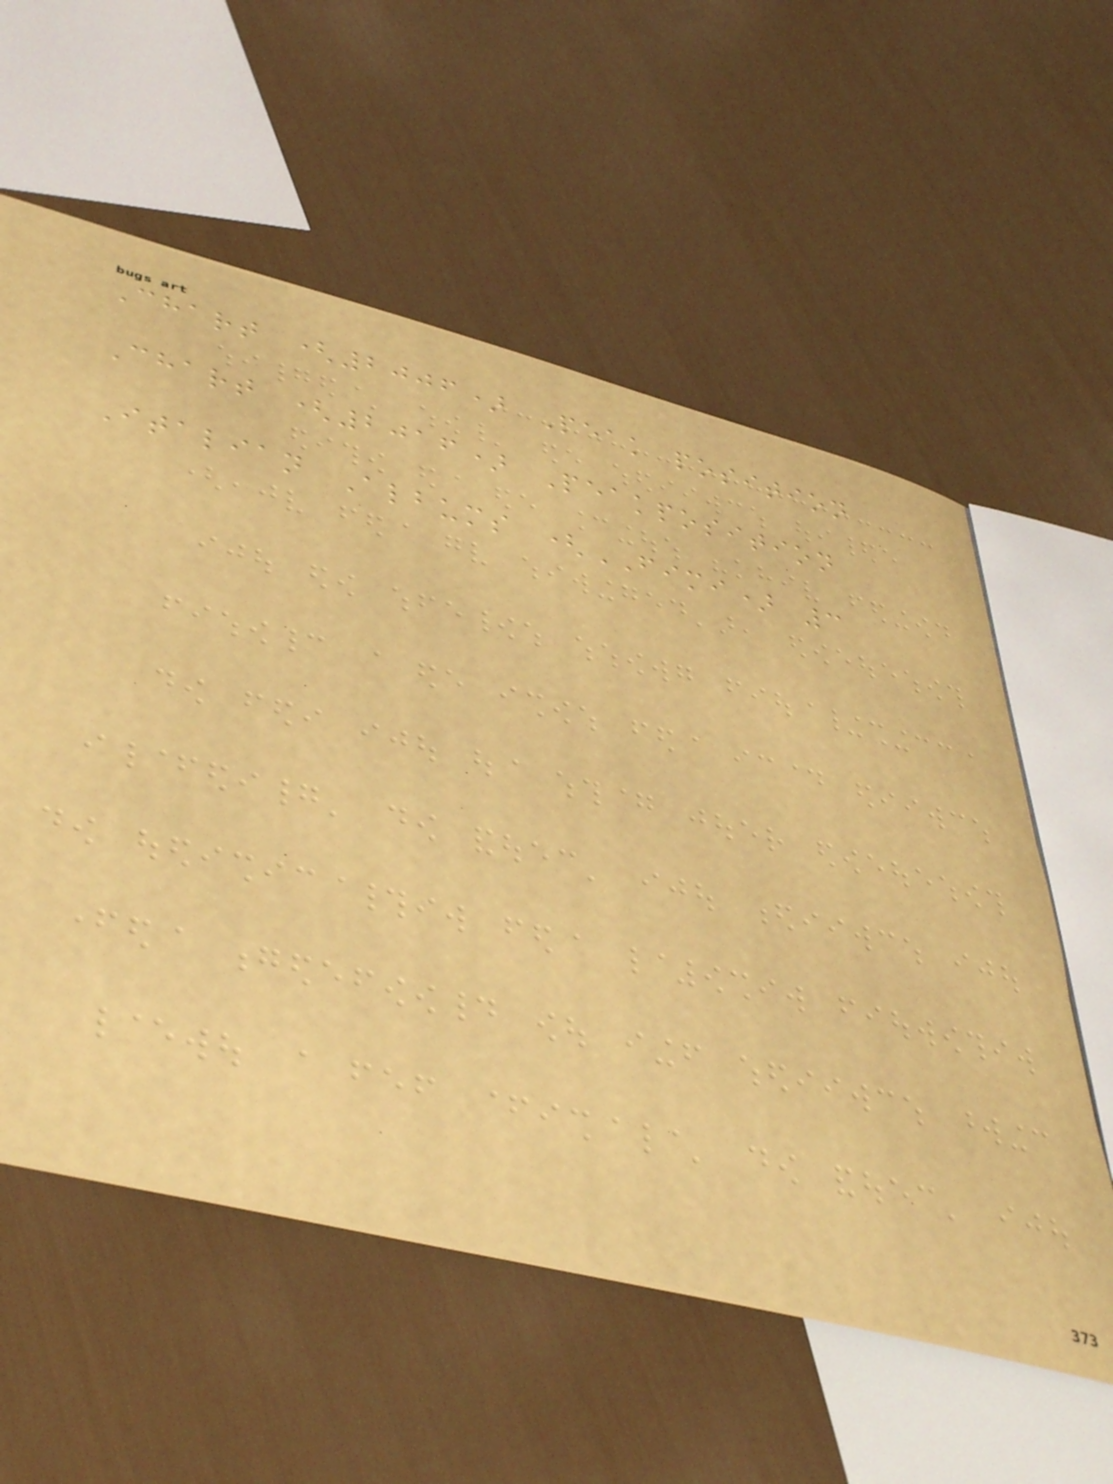Chart (2006) Peak position
Chart (2016) Peakposition
Italian Albums (FIMI) 3
